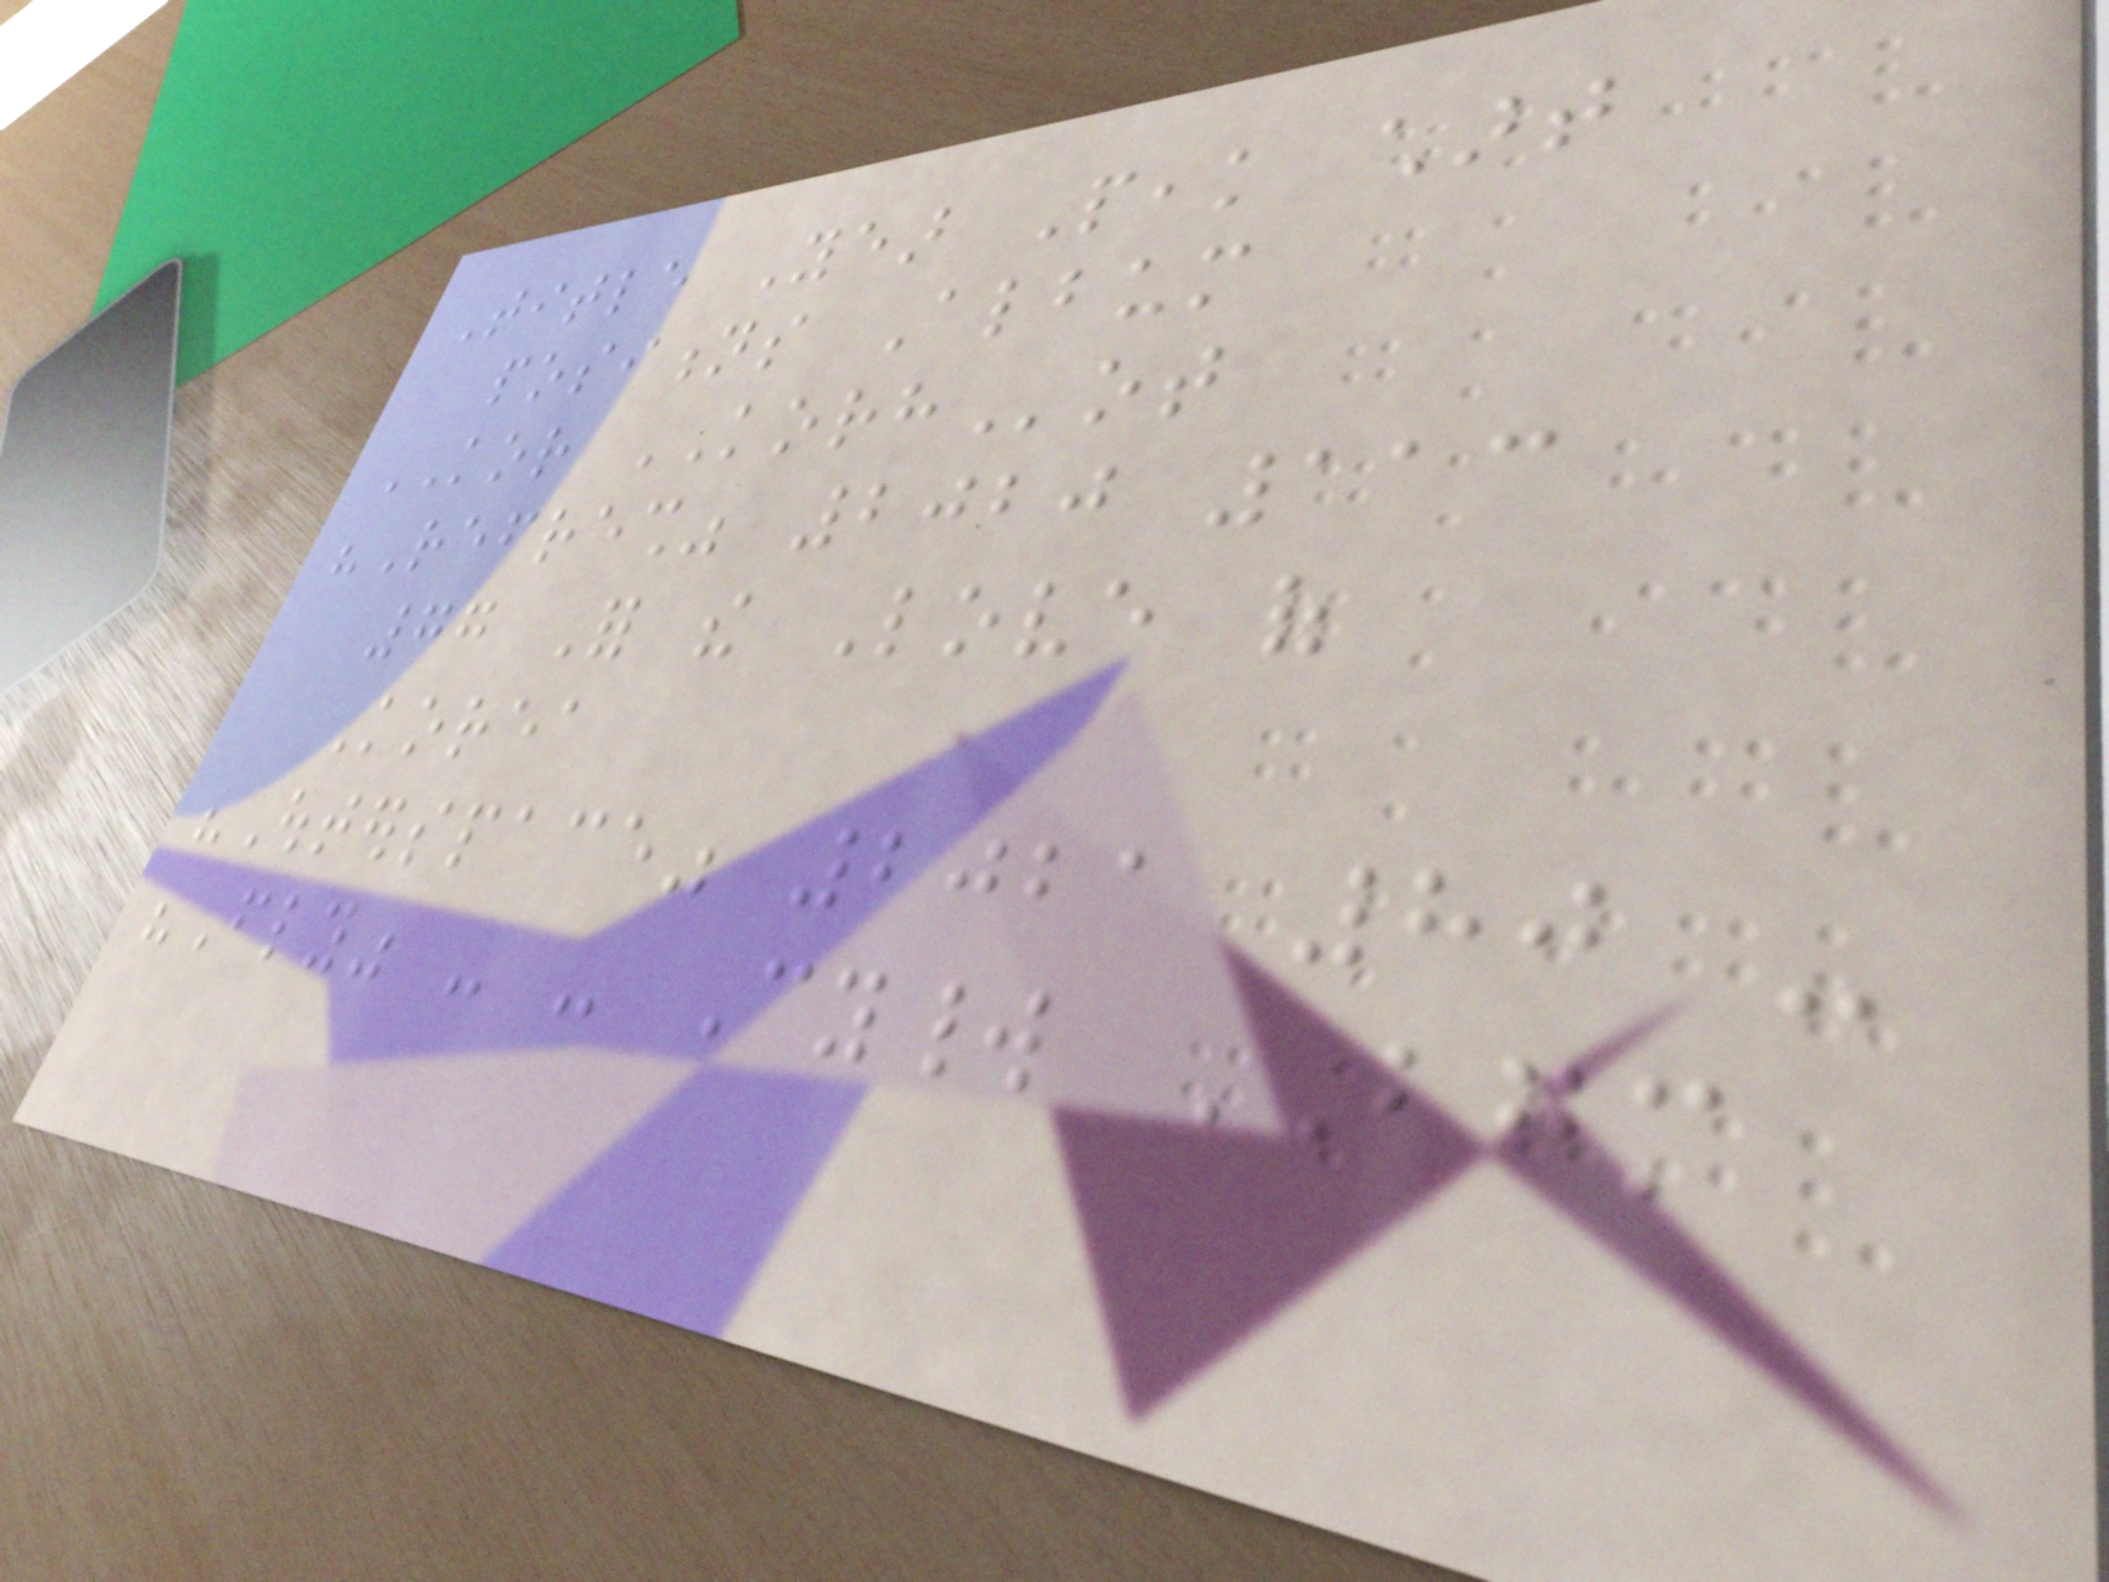Title Year Peak chart
positions Album
KOR KORHot
"Refresh" 2020 113
77 For the Love of
Korea
"Outerspace" 2021 80 -
"Fly" - - Cyworld BGM
